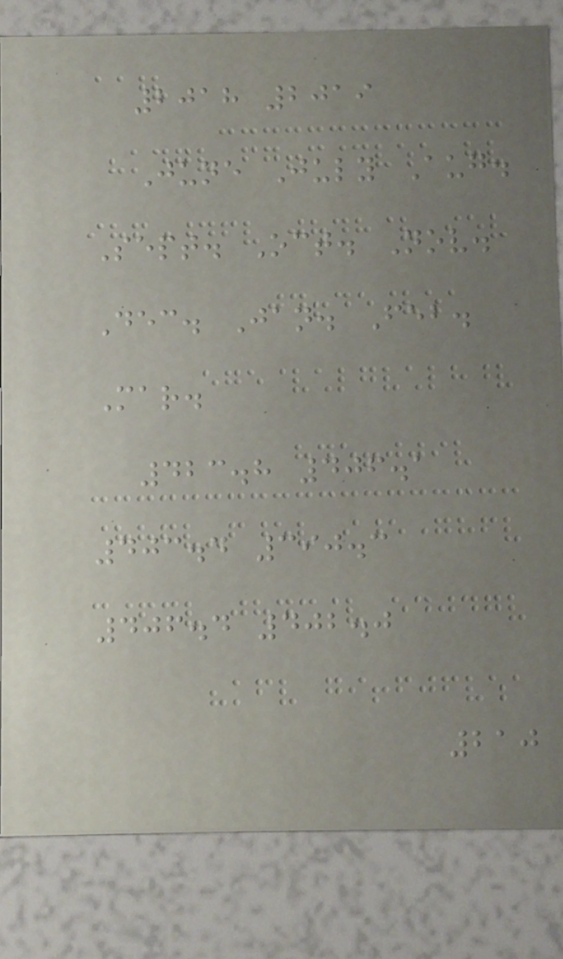2018 2019
June July Aug.
Sept. Oct. Nov.
Dec. Jan. Feb.
Mar.
423.8 406.1
403.4 390.3
406.4 402.0
210
